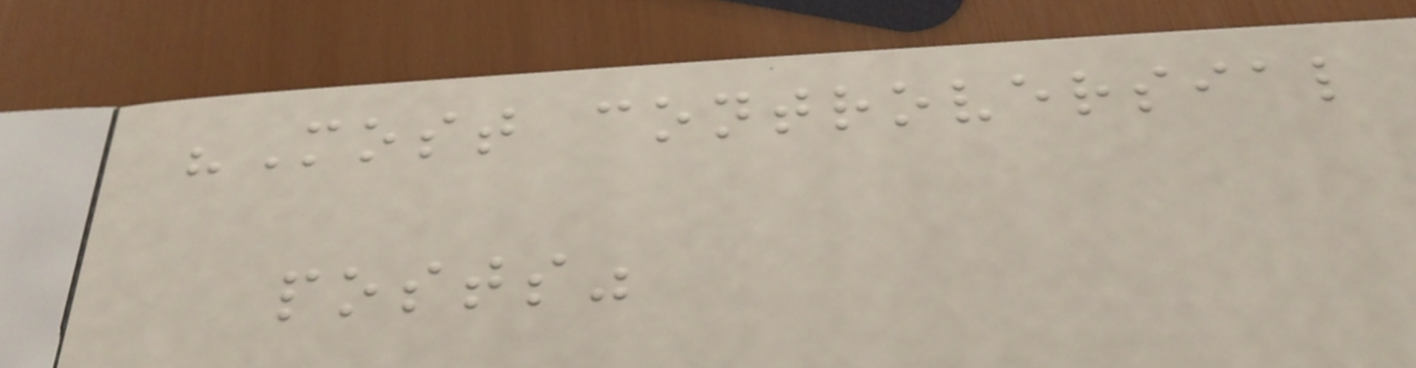"Most controversial
posts"
